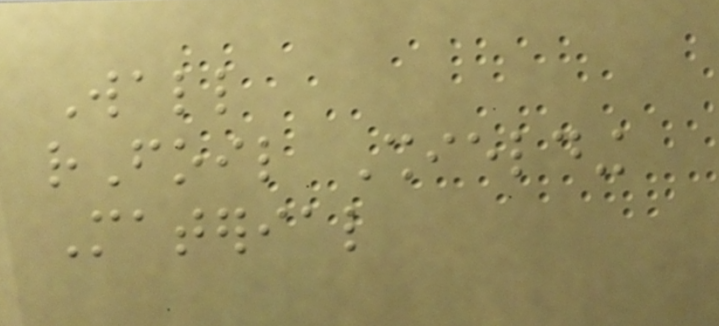Wall
rFoil Shielding
Material
